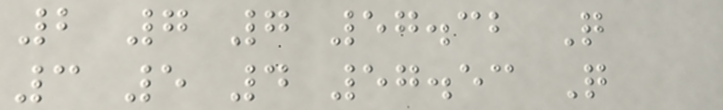2 7 7 57.32 Q
3 5 4 57.53 Q
